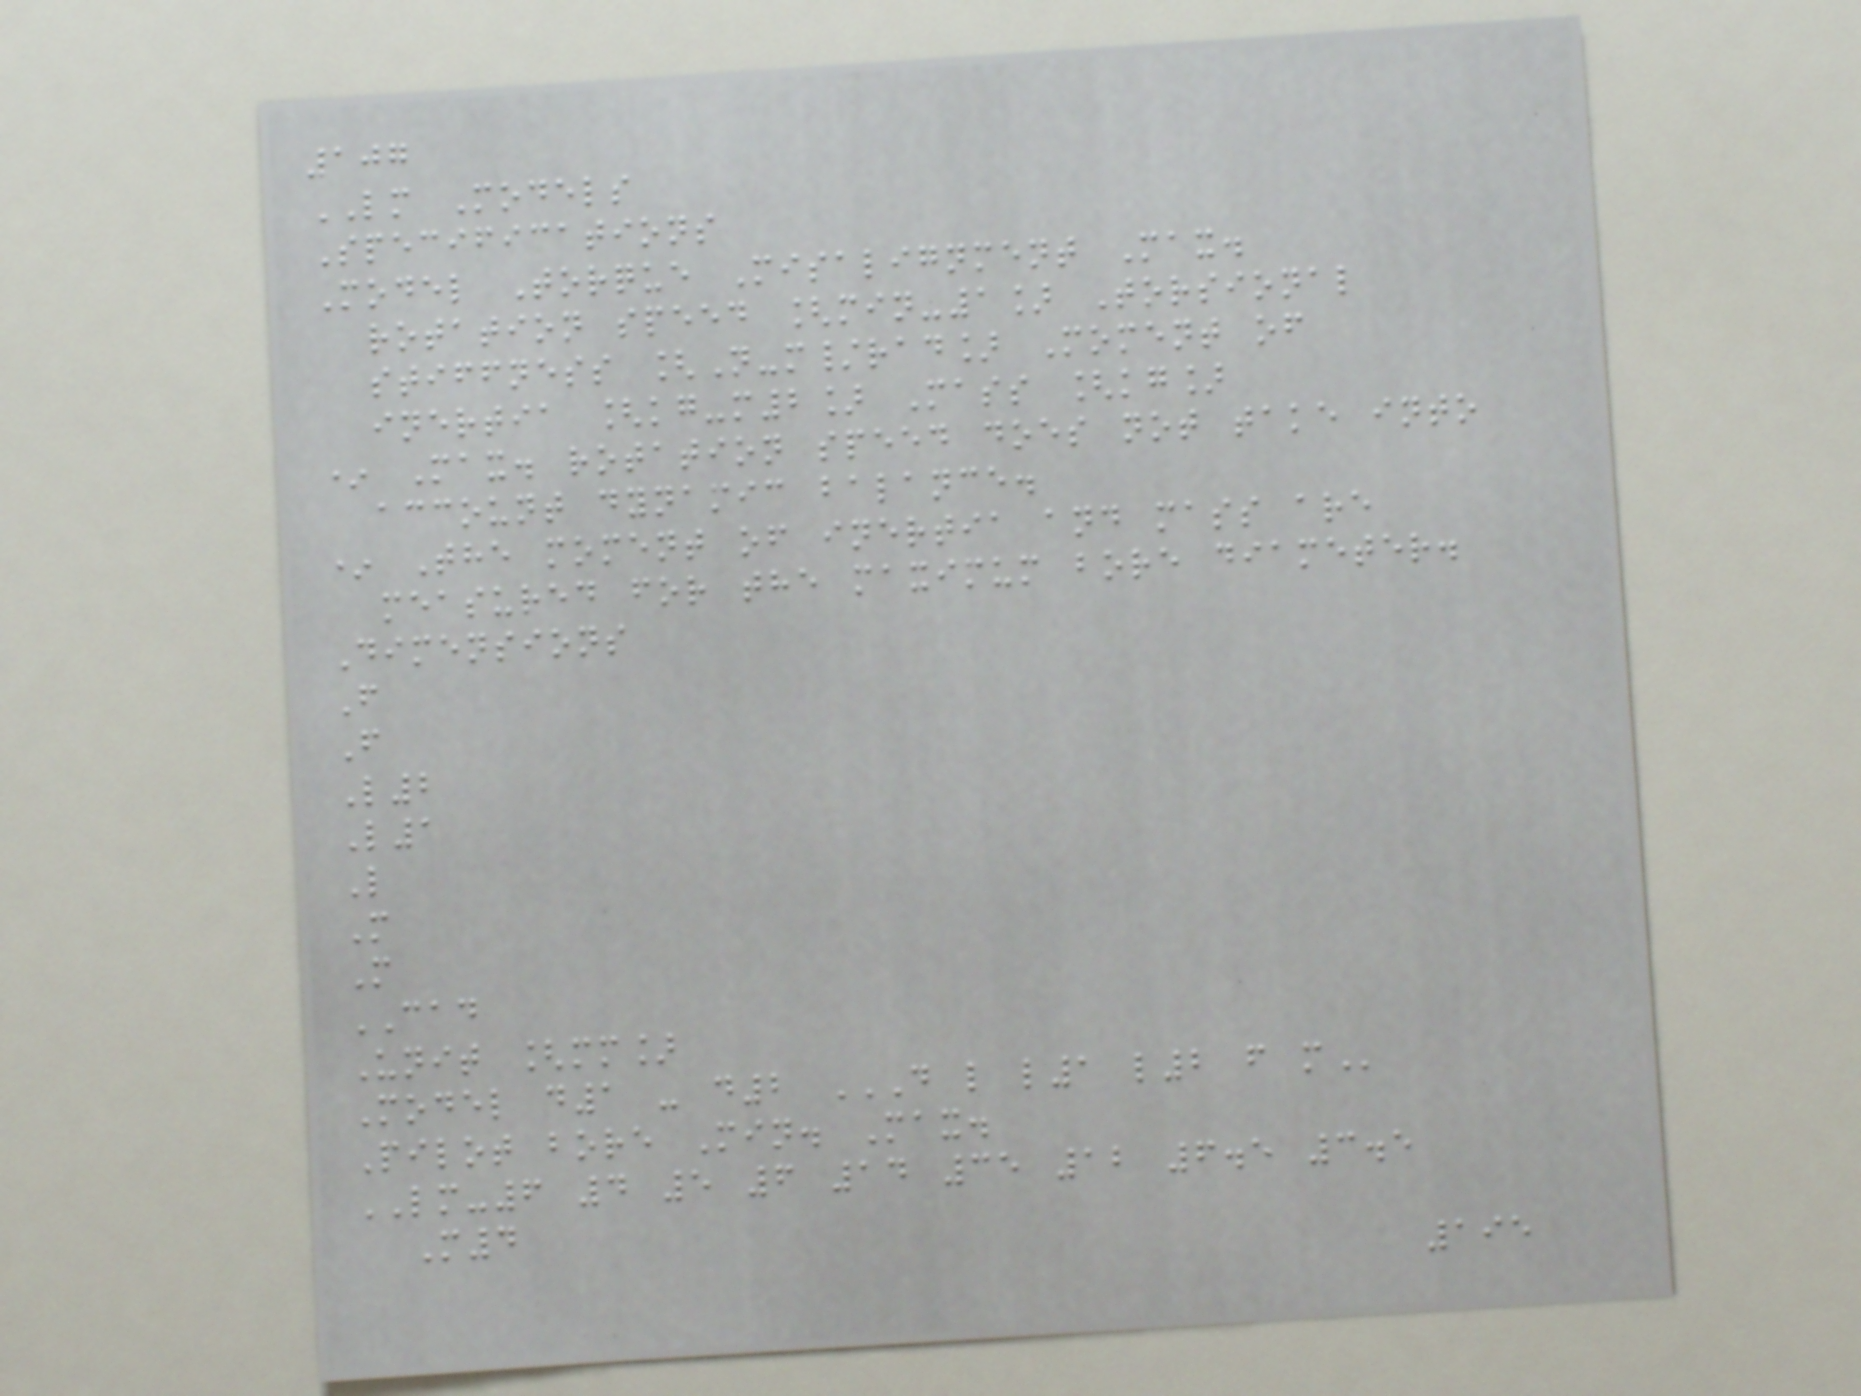107
LM Models
Specifications
Model Torque Misalignment Max.
rotation speed [min-1] Torsional
stiffness [N-m/rad] Moment of
inertia [kg-m2] Mass [kg]
* Max. rotation speed does not take into
account dynamic balance.
* The moment of inertia and mass are
measured for the maximum bore diameter.
Dimensions
F
F
L2
L1
L
M
M
CAD
Unit [mm]
Model d1 - d2 D L L1 L2 F M
Pilot bore Min. Max.
LM-6 4 5 6 14 35 12 6.5 3.5
M4
195
